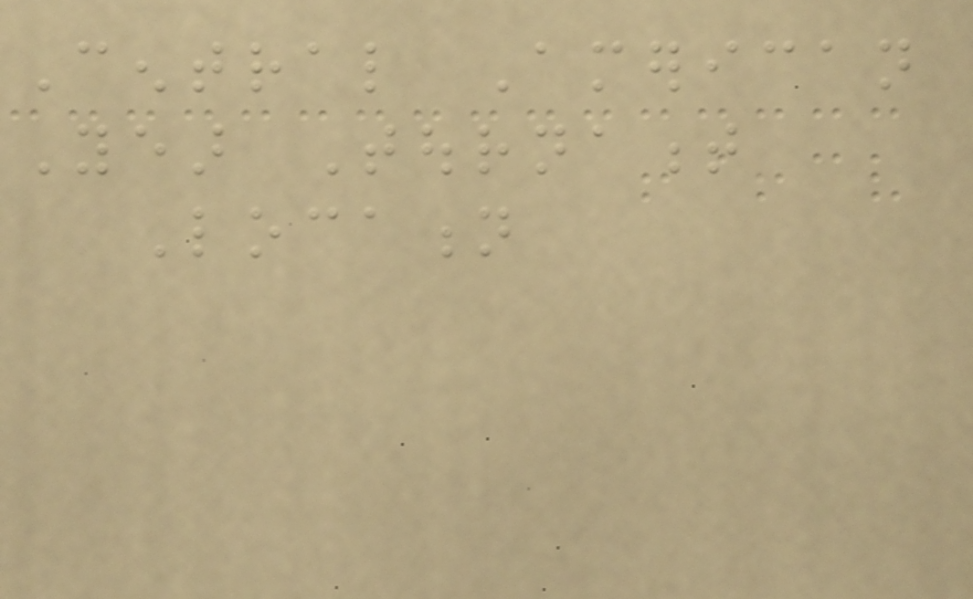Central American
Year Tournament
Location
